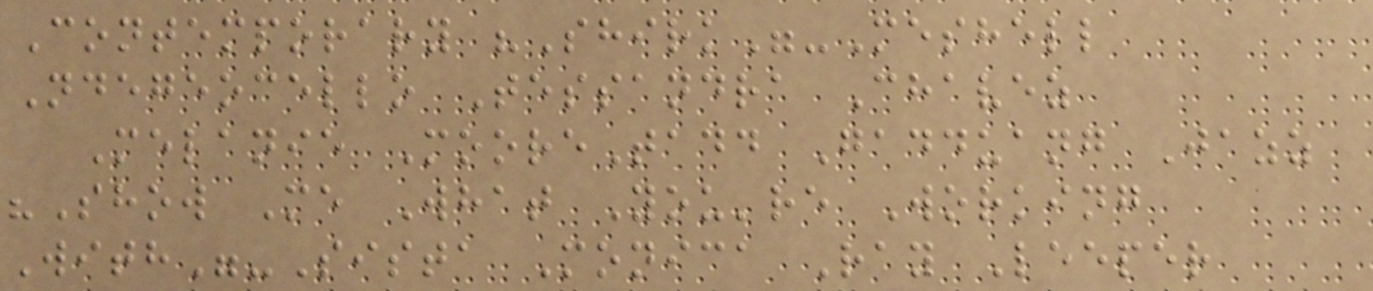Contemporary "Shirk"-Meshell
Ndegeocello Tessandra Chavez
Melanie MooreTadd Gadduang Jazz
"Show Me What You're Working
With"-Sista Monica Ray Leeper
